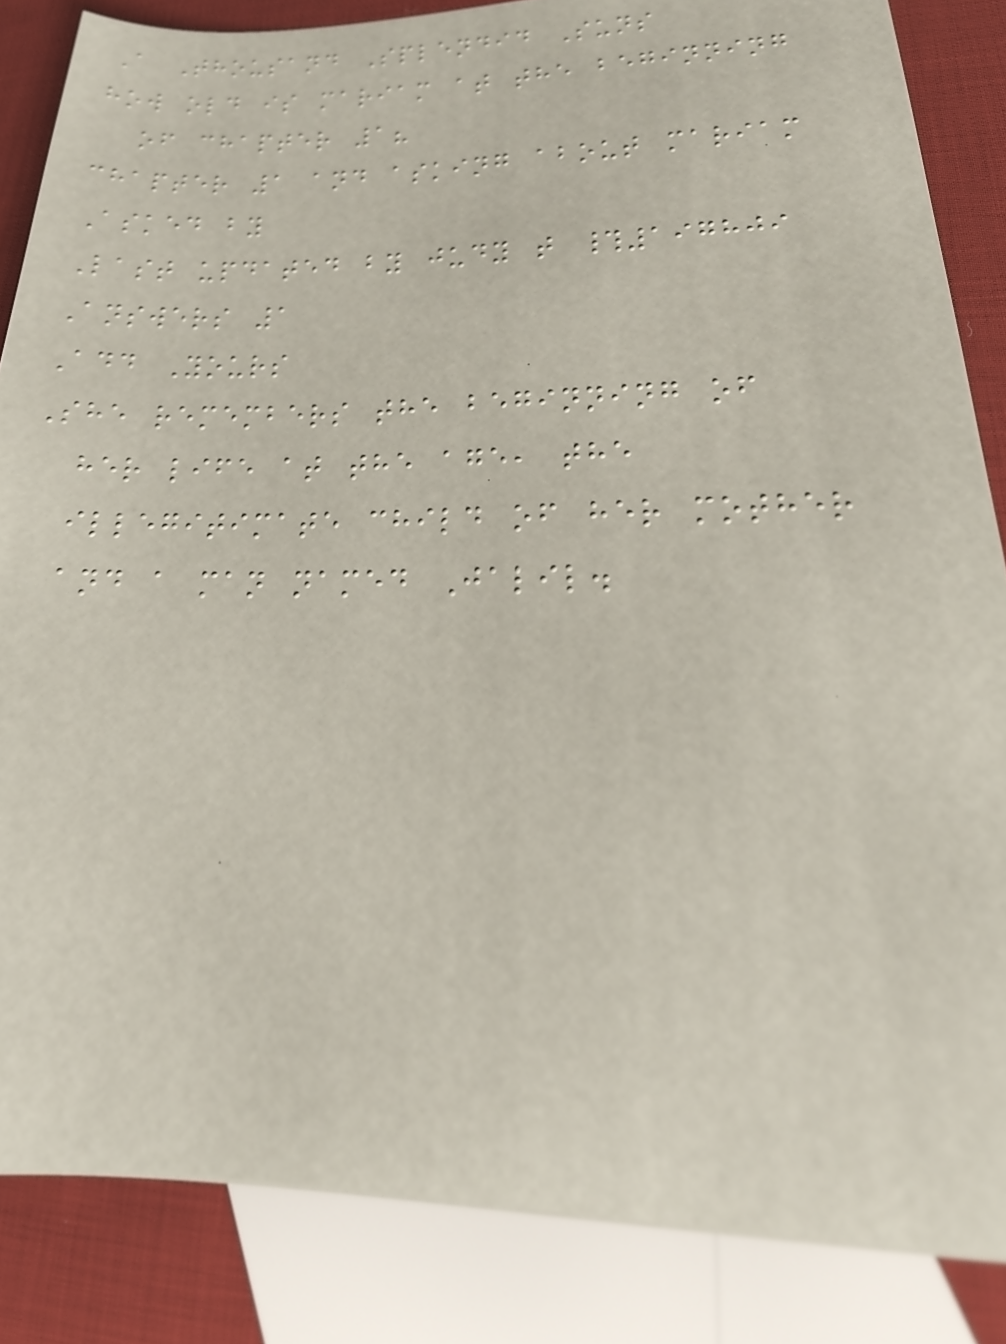A Thousand Splendid Suns
how old is mariam at the beginning
of chapter 1?
chapter 1 and asking about mariam
Asked by
Last updated by judy t #197809
Answers 1
Add Yours
She remembers the beginning of
her life at the age, the
illegitimate child of her mother
and a man named Jalil.
